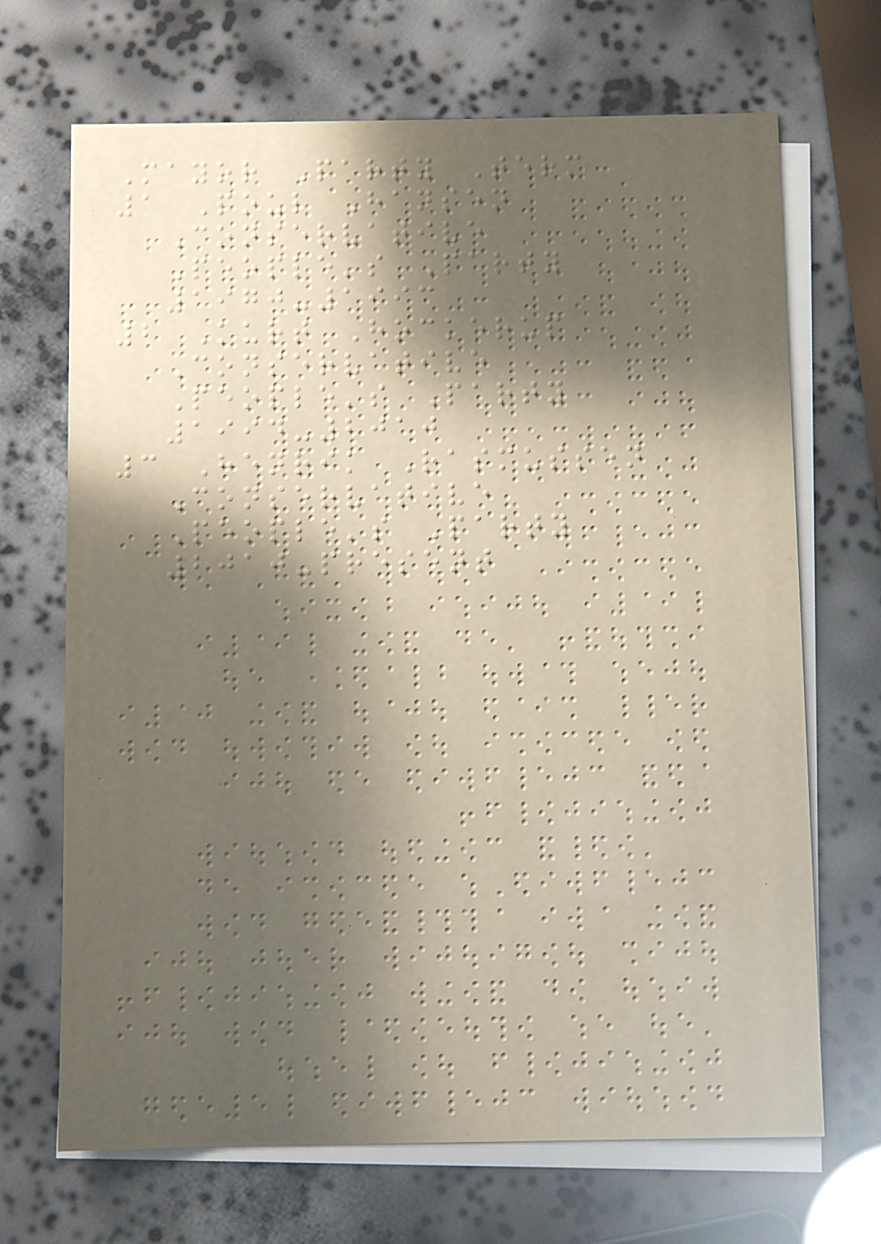Mayor Party Term
1 Poul Hansen
Conservative
People's Party
1970-1993
2 Kurt Hockerup
Conservative
People's Party
1994-2010
3 Henrik Rasmussen
Conservative
People's Party
2010-present
